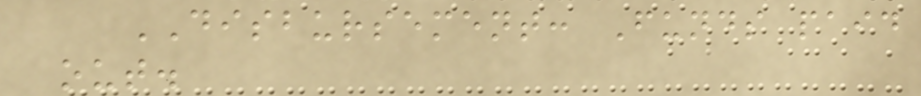DISBURSEMENT: Funds paid
out.
